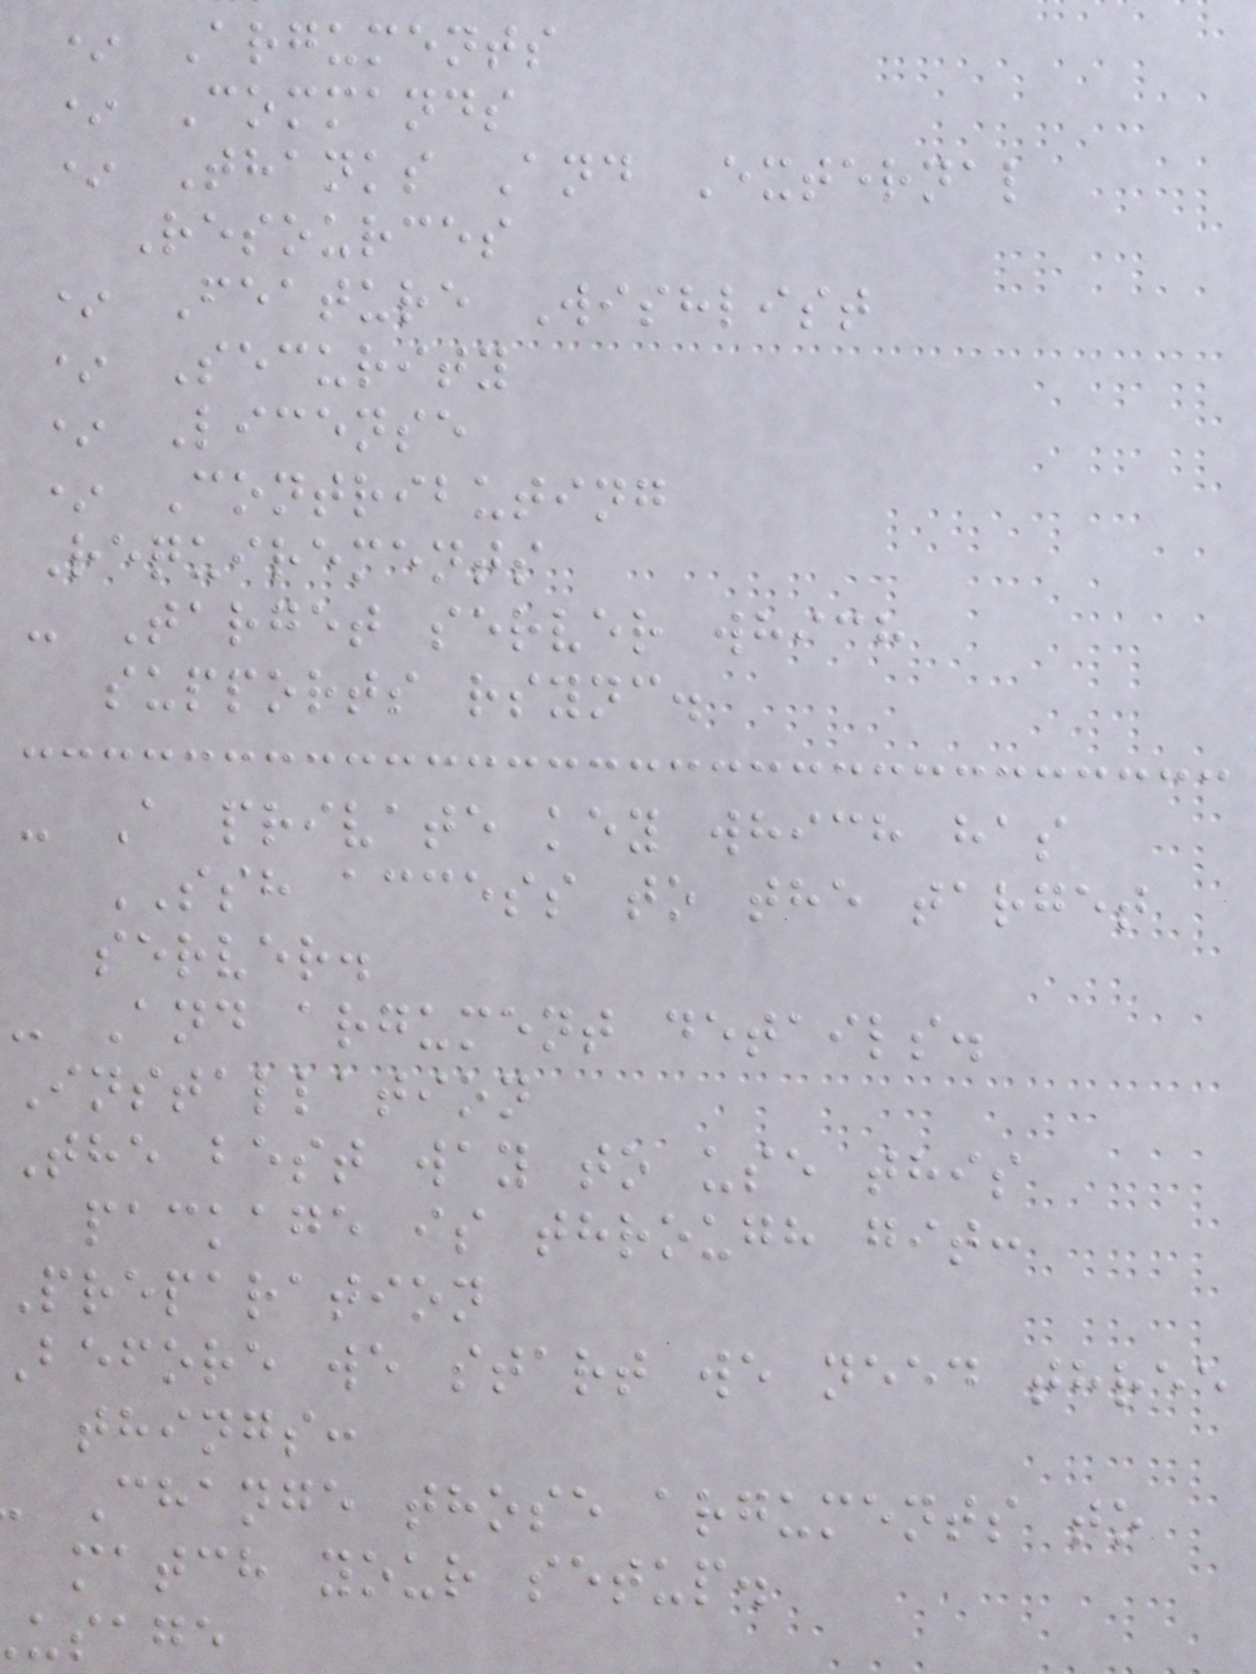* Arguments
* Commands
* Thanks And External
Resources
* Feature Wishlist
* Security
* License
* Contributing
Requirements
- Target server which
supports rsync.
- A private key which has
SSH access to the target
server.
- And argument details.
Installation
The best way to use this
package is through git:
preparation
before we start we need three
things:
Change those arguments to
match your setup.
usage
